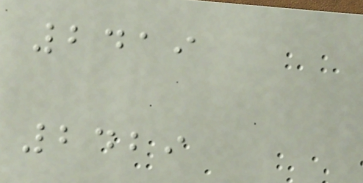2419
2429
